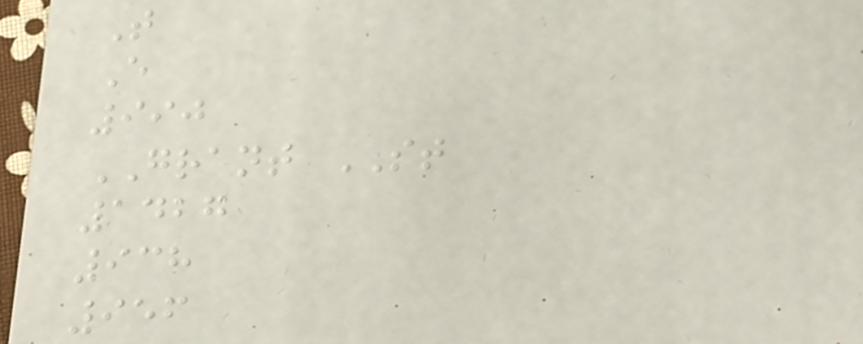T
E
990
GRANT ST
1427
938
956
